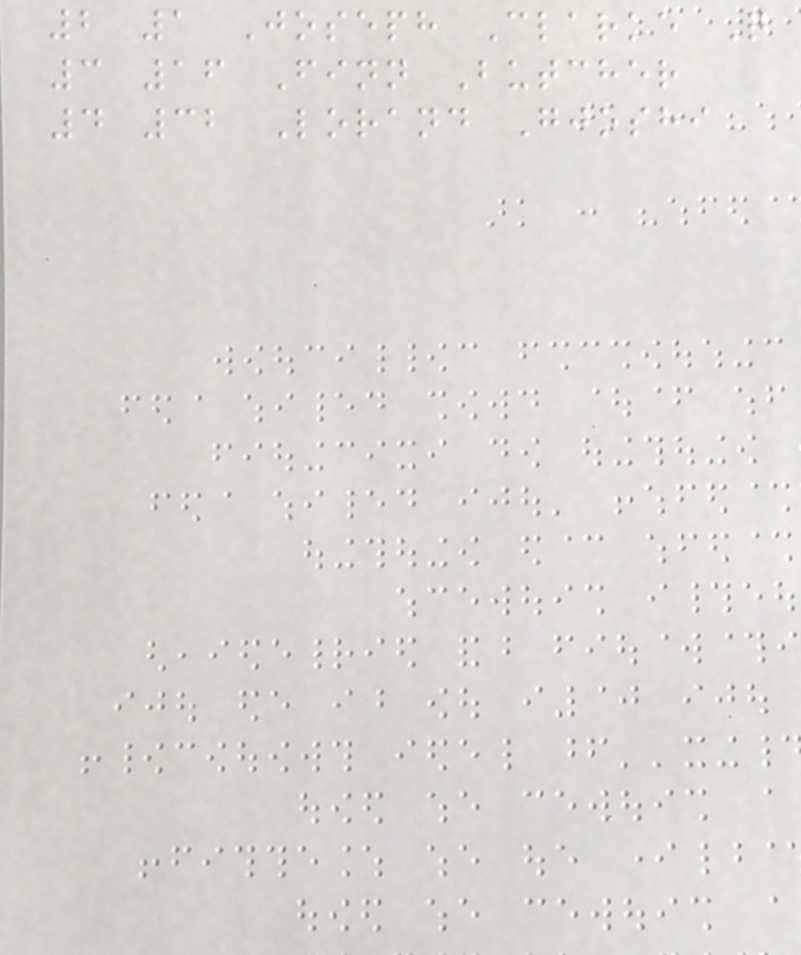2 1 Joseph Clarke Q
3 16 Finn Butcher
4 32 Lorand Gjoshi
